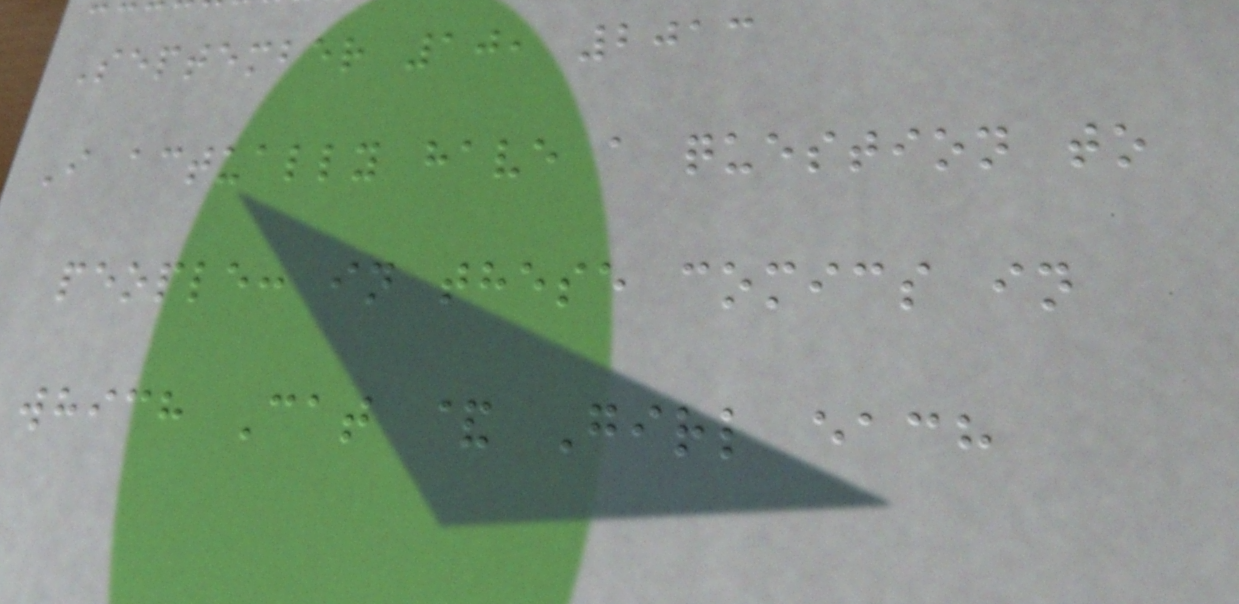September 10, 2013
I actually have a question to
people: in these comics in
which Cat & Girl each
